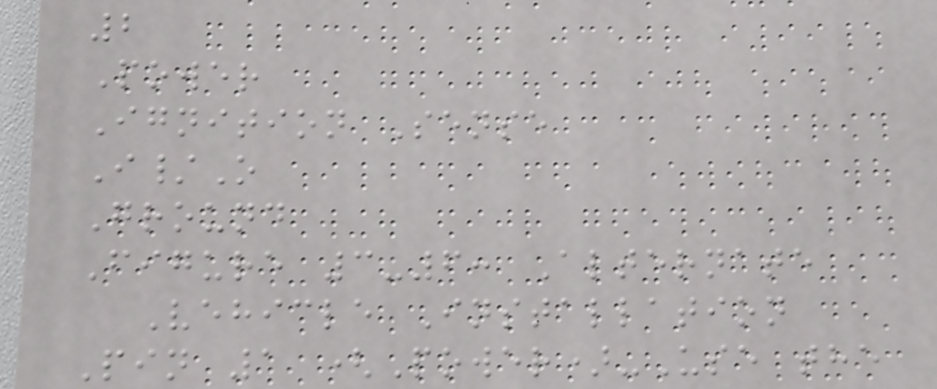2
Power
Ignition Sense
I/O
Ground
Figure 3-6: Alternate
Vehicle Installation
Pin 1 (Power)-Use the
